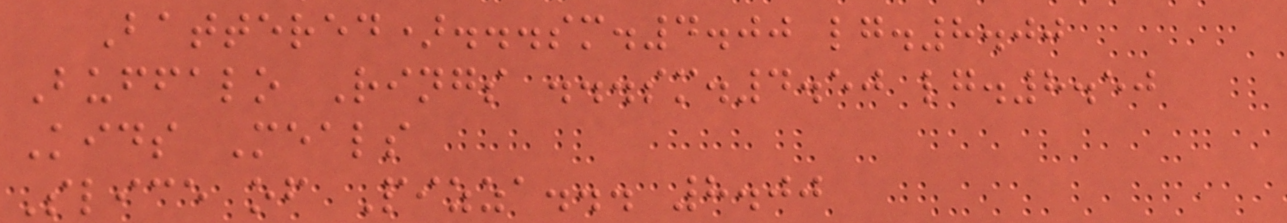Battered)...sm.4.00 lg.8.00
Buffalo Rings ...sm.4.50 lg.8.50
Kids Meals
Slice of Pizza... 8.00
